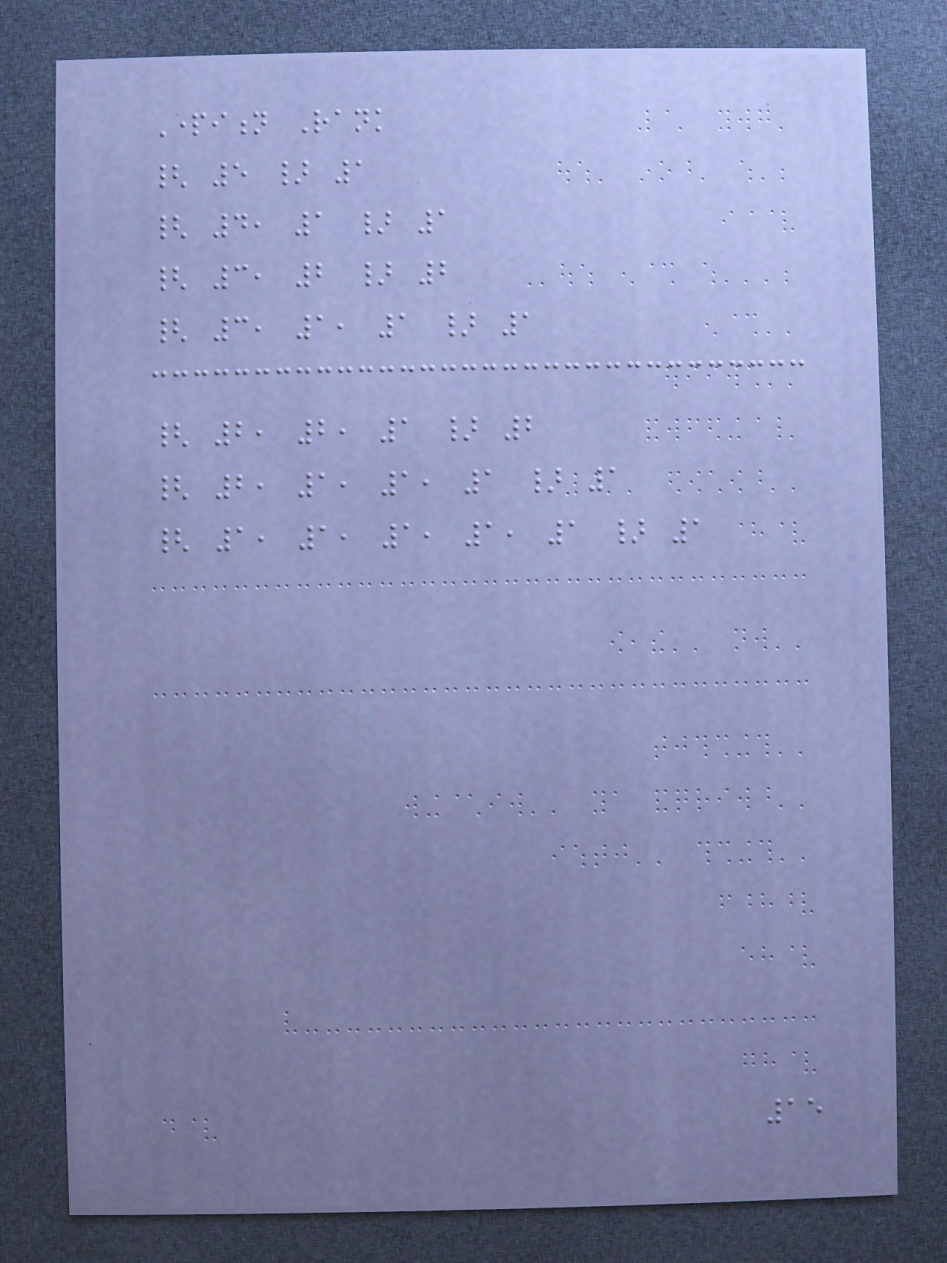Partition Rank
{ 5 } 1
{ 4, 1 } 1
{ 3, 2 } 2
{ 3, 1, 1 } 1
{ 2, 2, 1 } 2
{ 2, 1, 1, 1 } 1
{ 1, 1, 1, 1, 1 } 1
15
